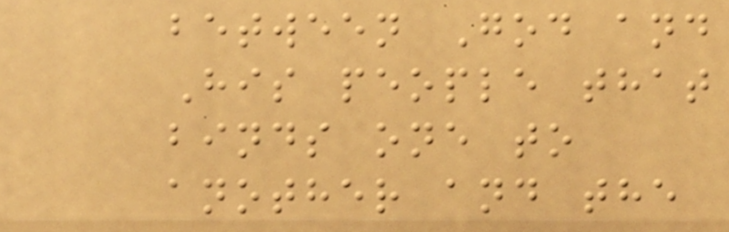between God and
His people that
binds one to
another and the
